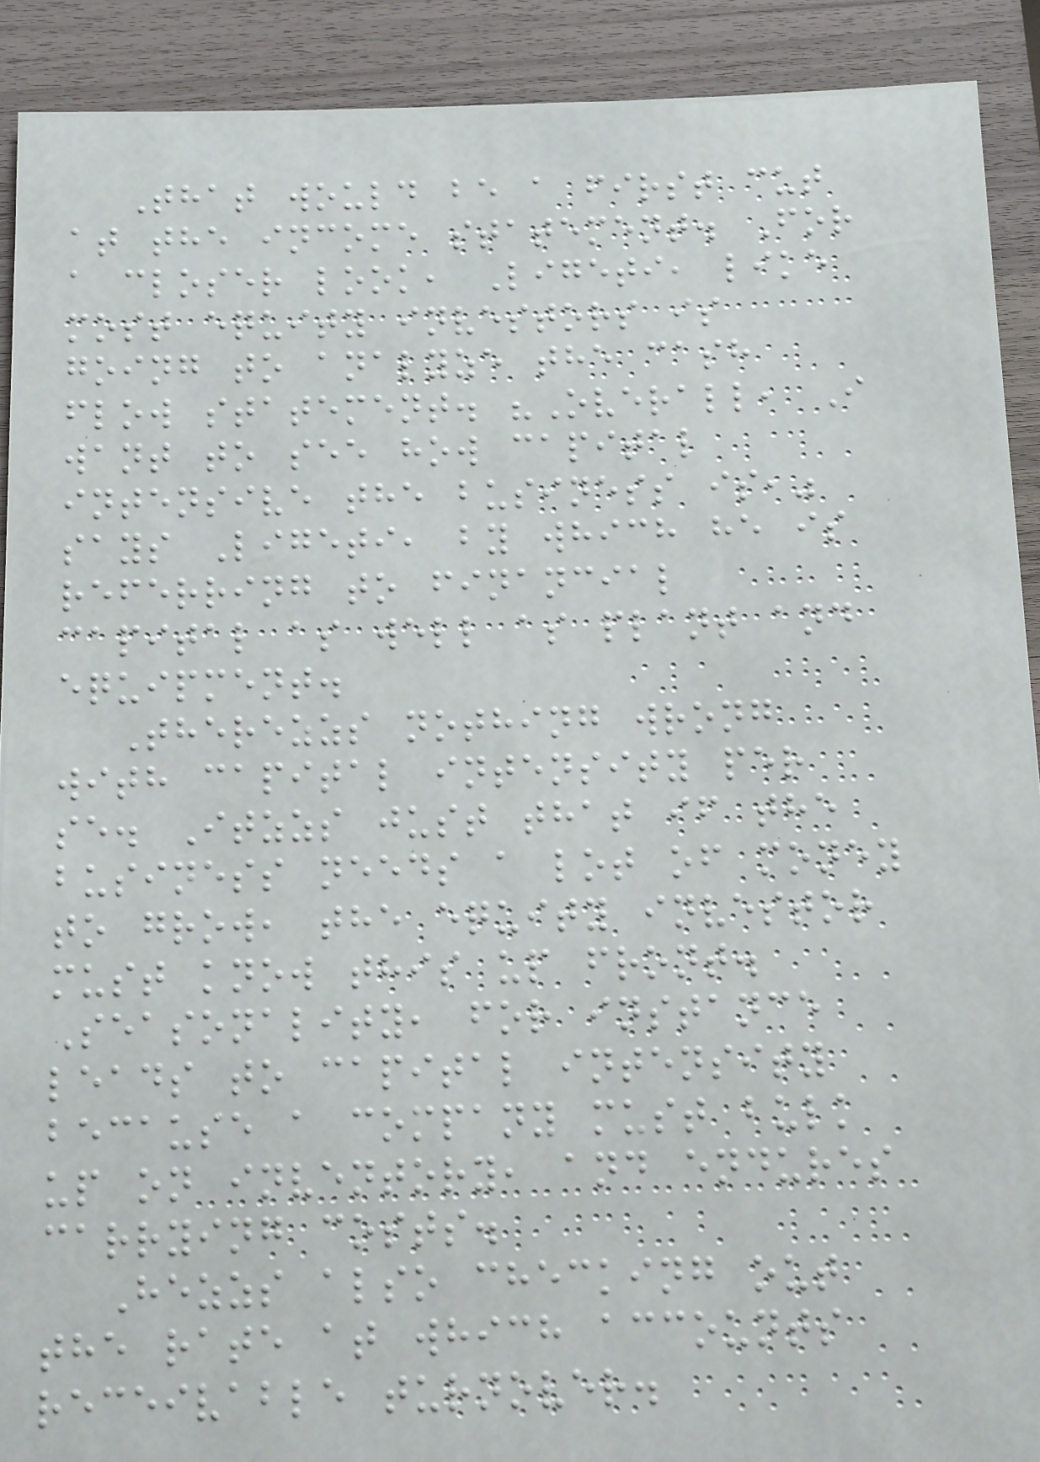That would be a first cut
at the income statement. For
a closer look, Ligeti, like
most equity investors is
going to analyze the cash
flow statement. "Overall, I
want to see how capital
intensive the business is,"
says Ligeti, by which he is
referring to financial
capital as well as plant and
equipment.
Therezzs nothing wrong
with capital intensity per
se. Itzzs just that if the
business needs a lot of money
to grow, the equity investor
must know this up front.
Seasonality, for instance
leads to capital intensity
because a company must bulk
up on inventory, and endures
carrying costs.
Hezzs also checking out
the rate at which accounts
receivable turnover.
